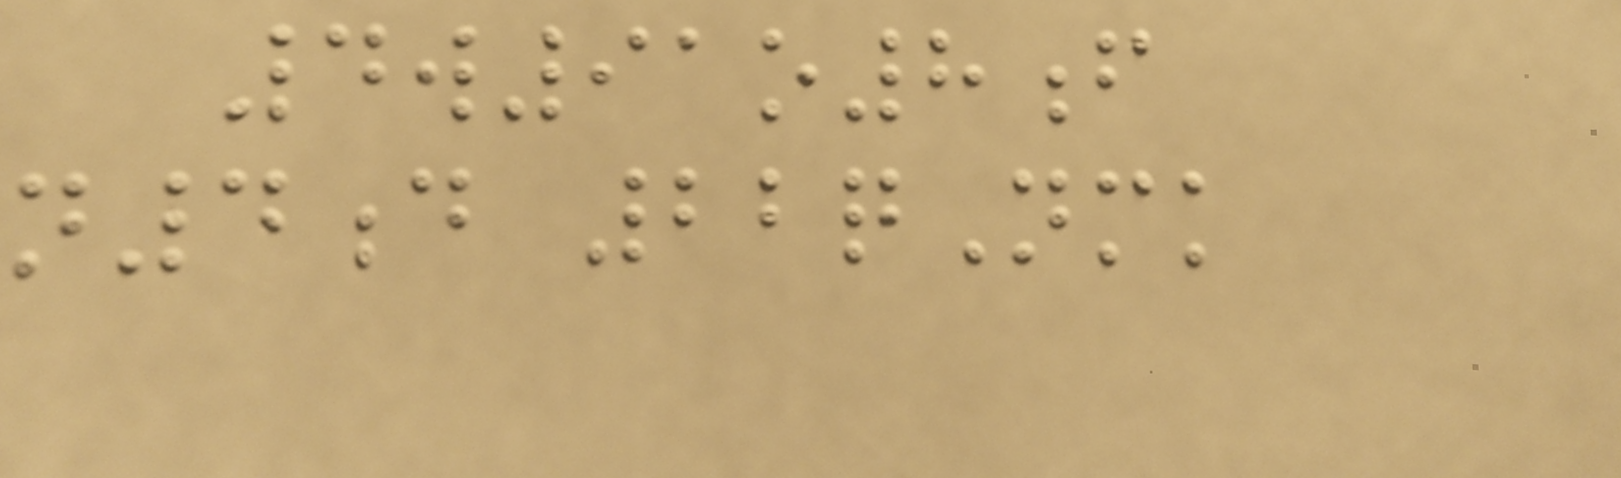4w91o8f
n4d 22qNmk
